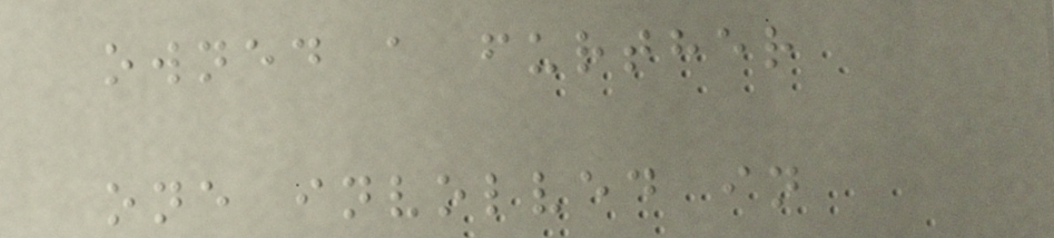owned a further
one involved in
